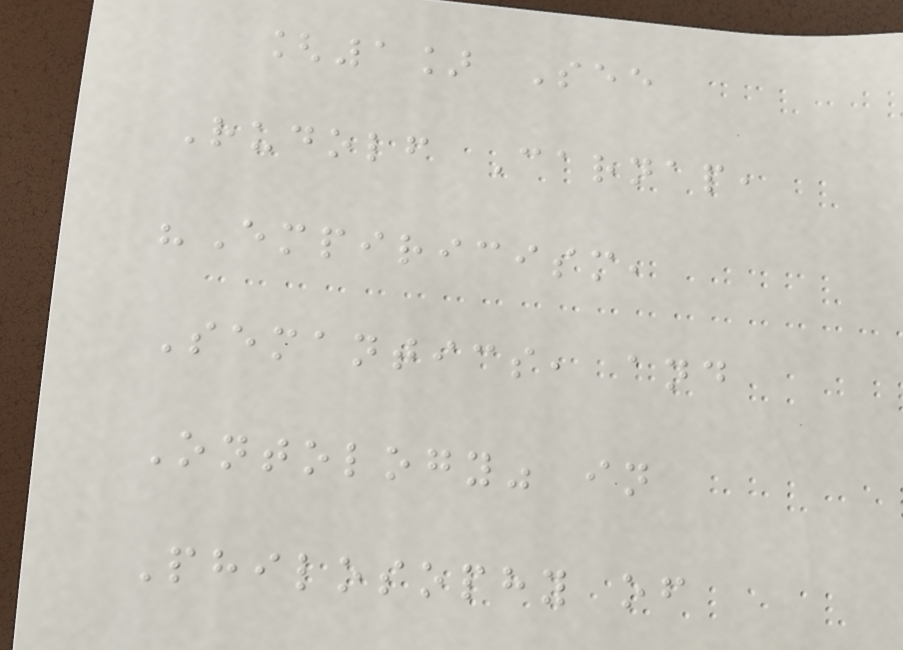[1] See
Rudolf Carnap,
"Empiricism,
Semantics, and
Ontology" in
Philosophy of
